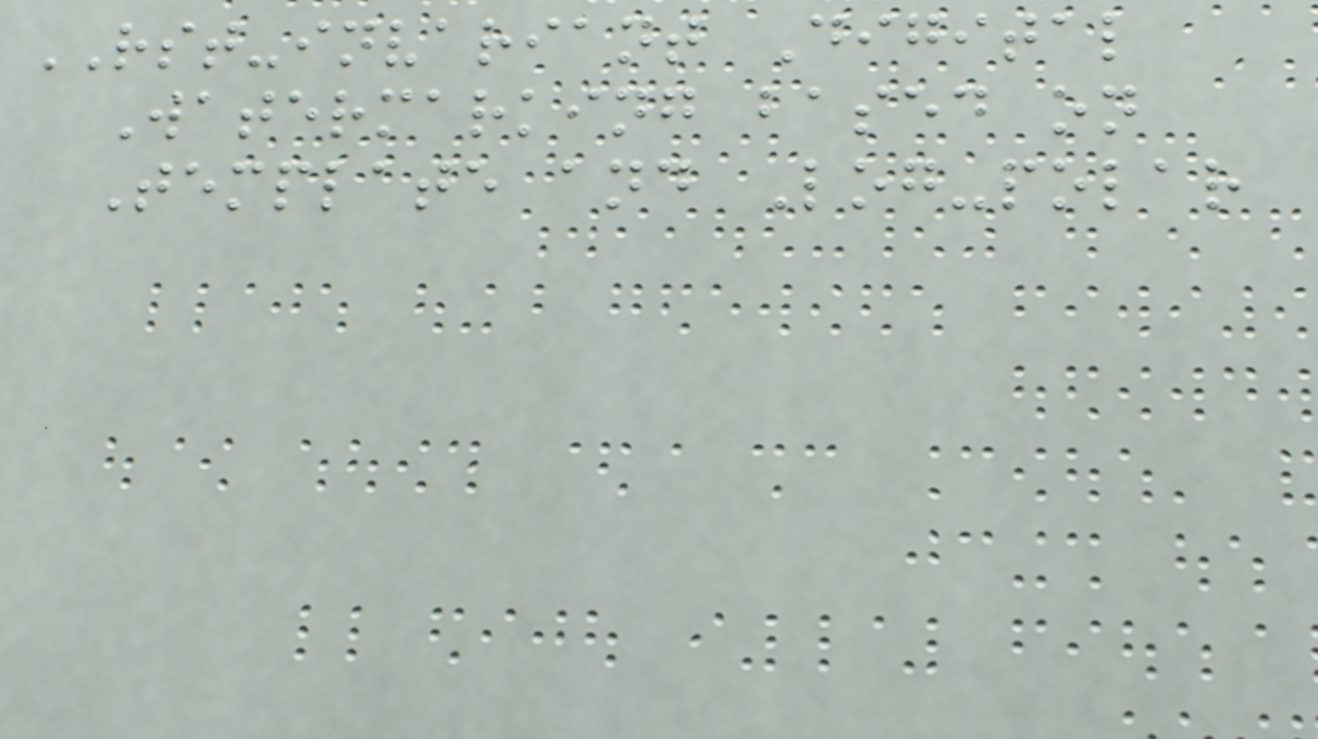RST-invariant Digital
Watermarking based on
Template and Log-polar
